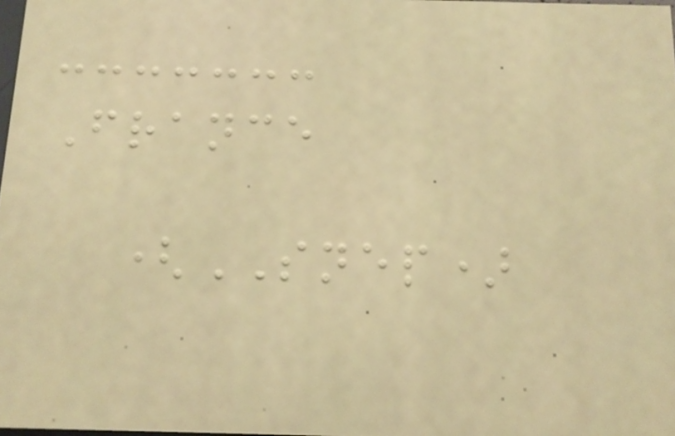France
(SNEP)
